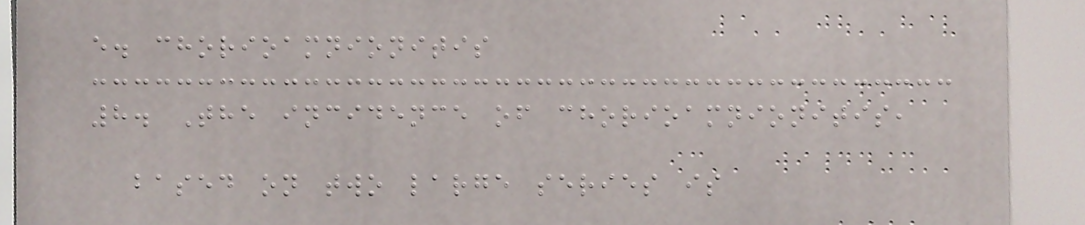e. chorioamnionitis
8. The incidence of chorioamnionitis,
based on two large series is
